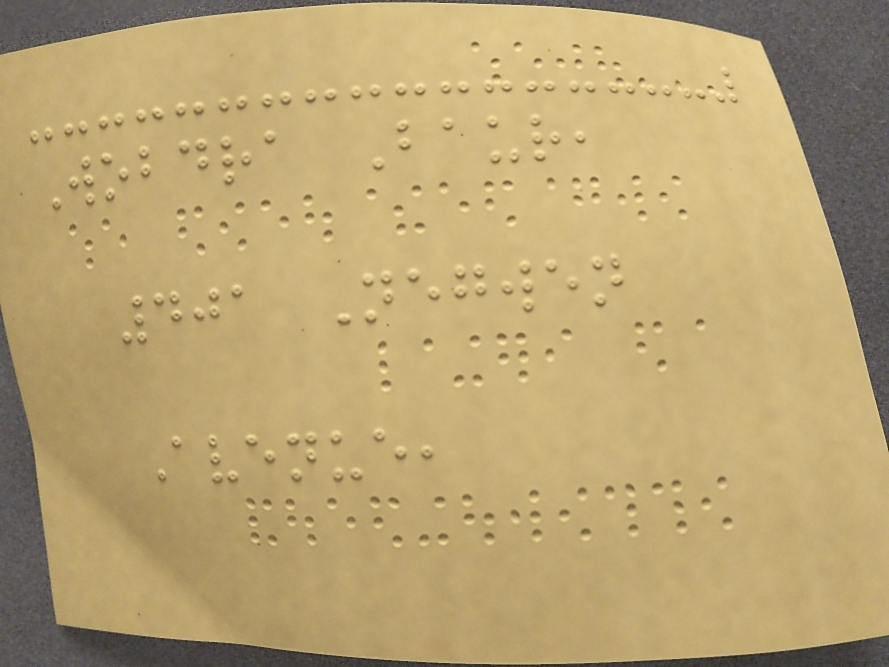Wobdra Baur,
401 Negwen
Avenue,
